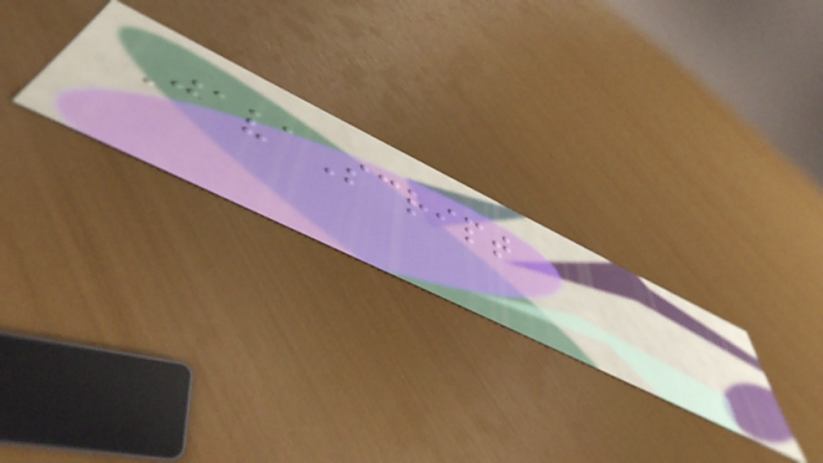JavaScript
